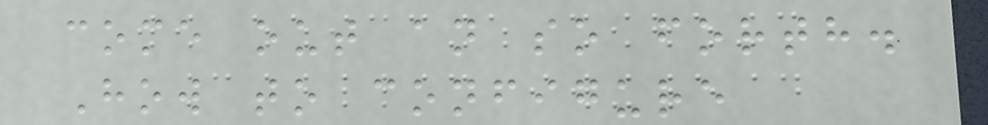come out an so forth.
How to configure
